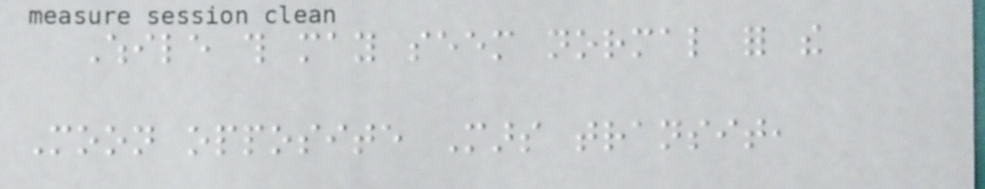While this may seem normal for the
Moon opposite Mars transit,
